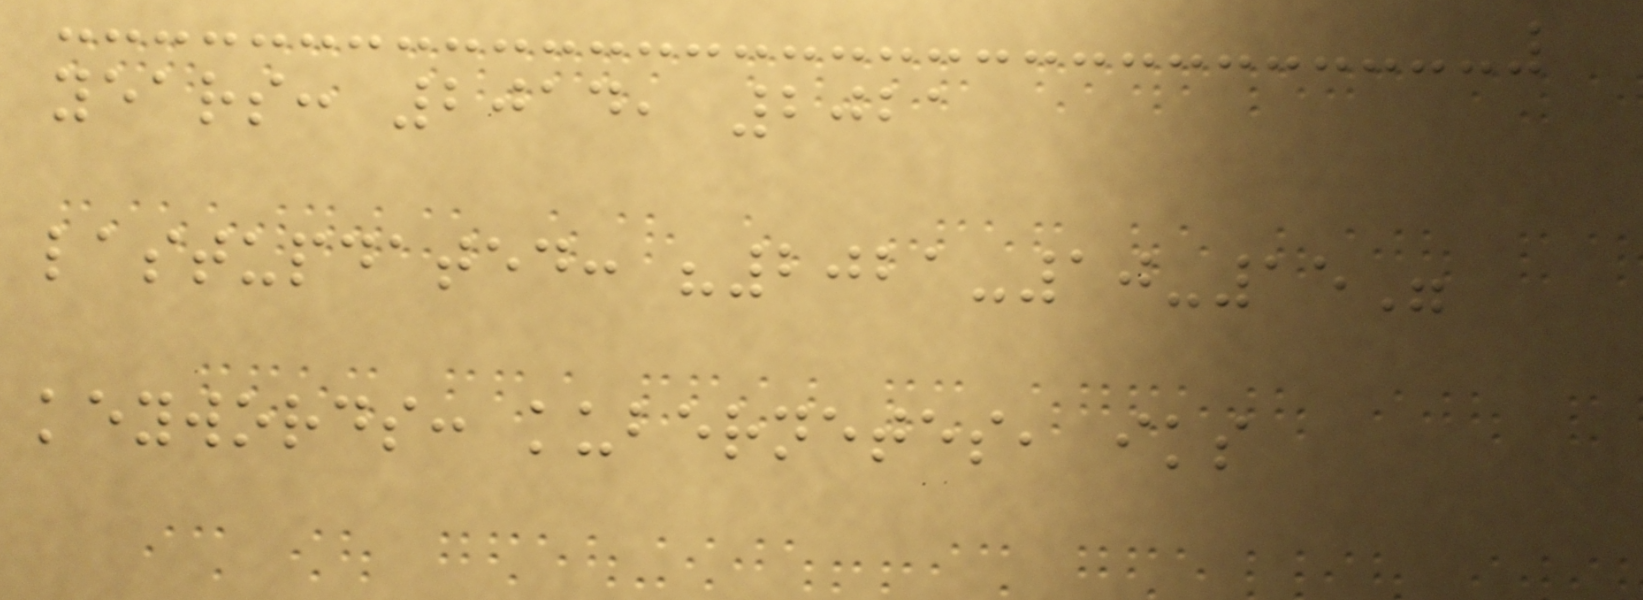years: 2014, 2021
lastupdated: "2021-10-15"
keywords: kubernetes, iks
